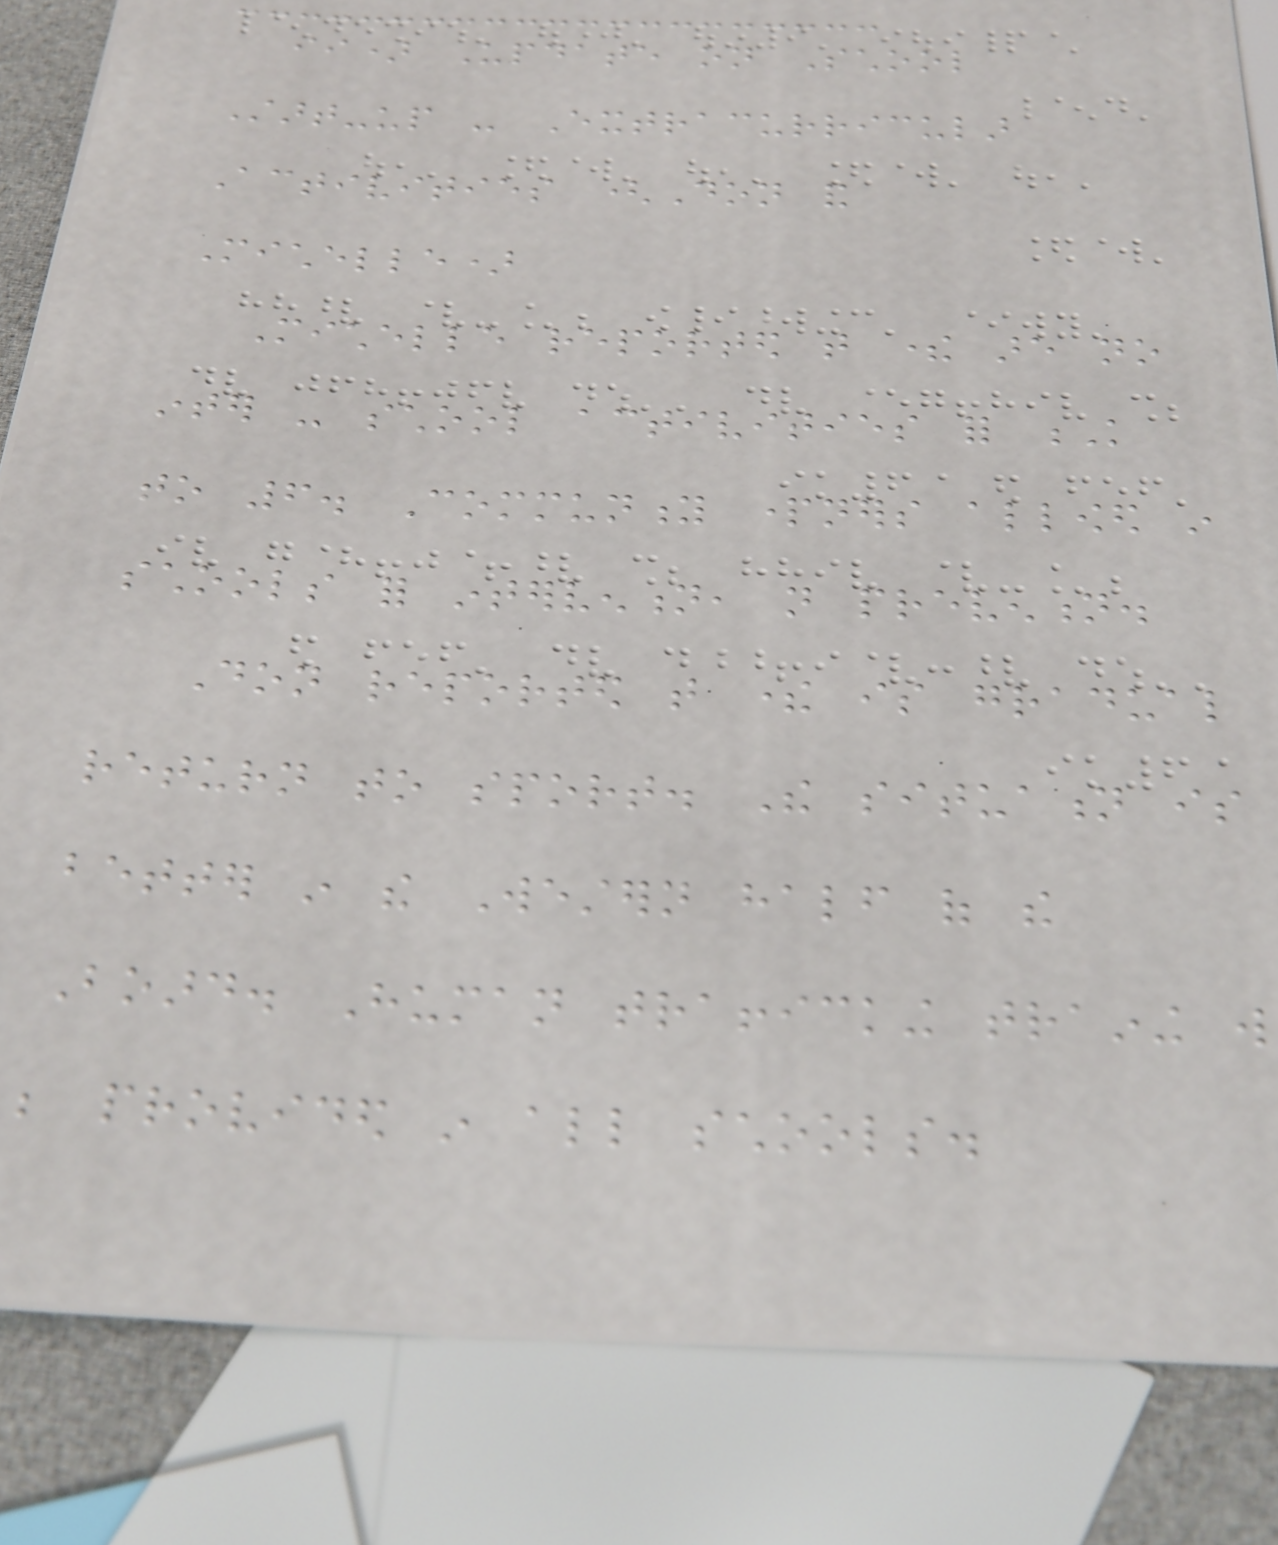ii) Update on School
Start-up - Extracurricular
Activities (Don and
Michelle)
Michelle reported that there are no
inter - school activities for K
to 6. Community partners allowed in
schools for intervention, not prevention.
Don reported that there is gradual
return to sport. The situation is
better in the Western half of the
Board. Human trafficking training will
be provided in all schools.
